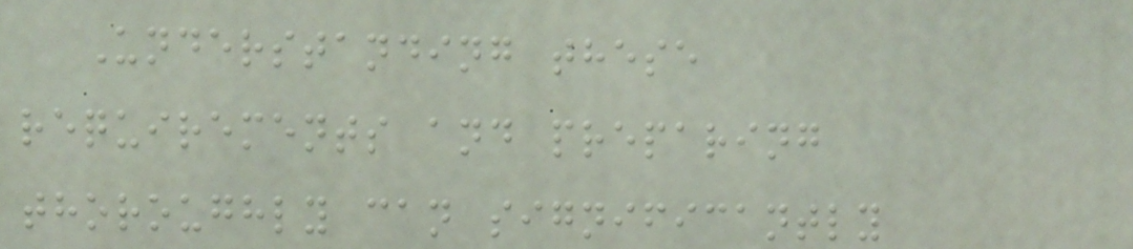Understanding these
requirements and preparing
thoroughly can significantly
